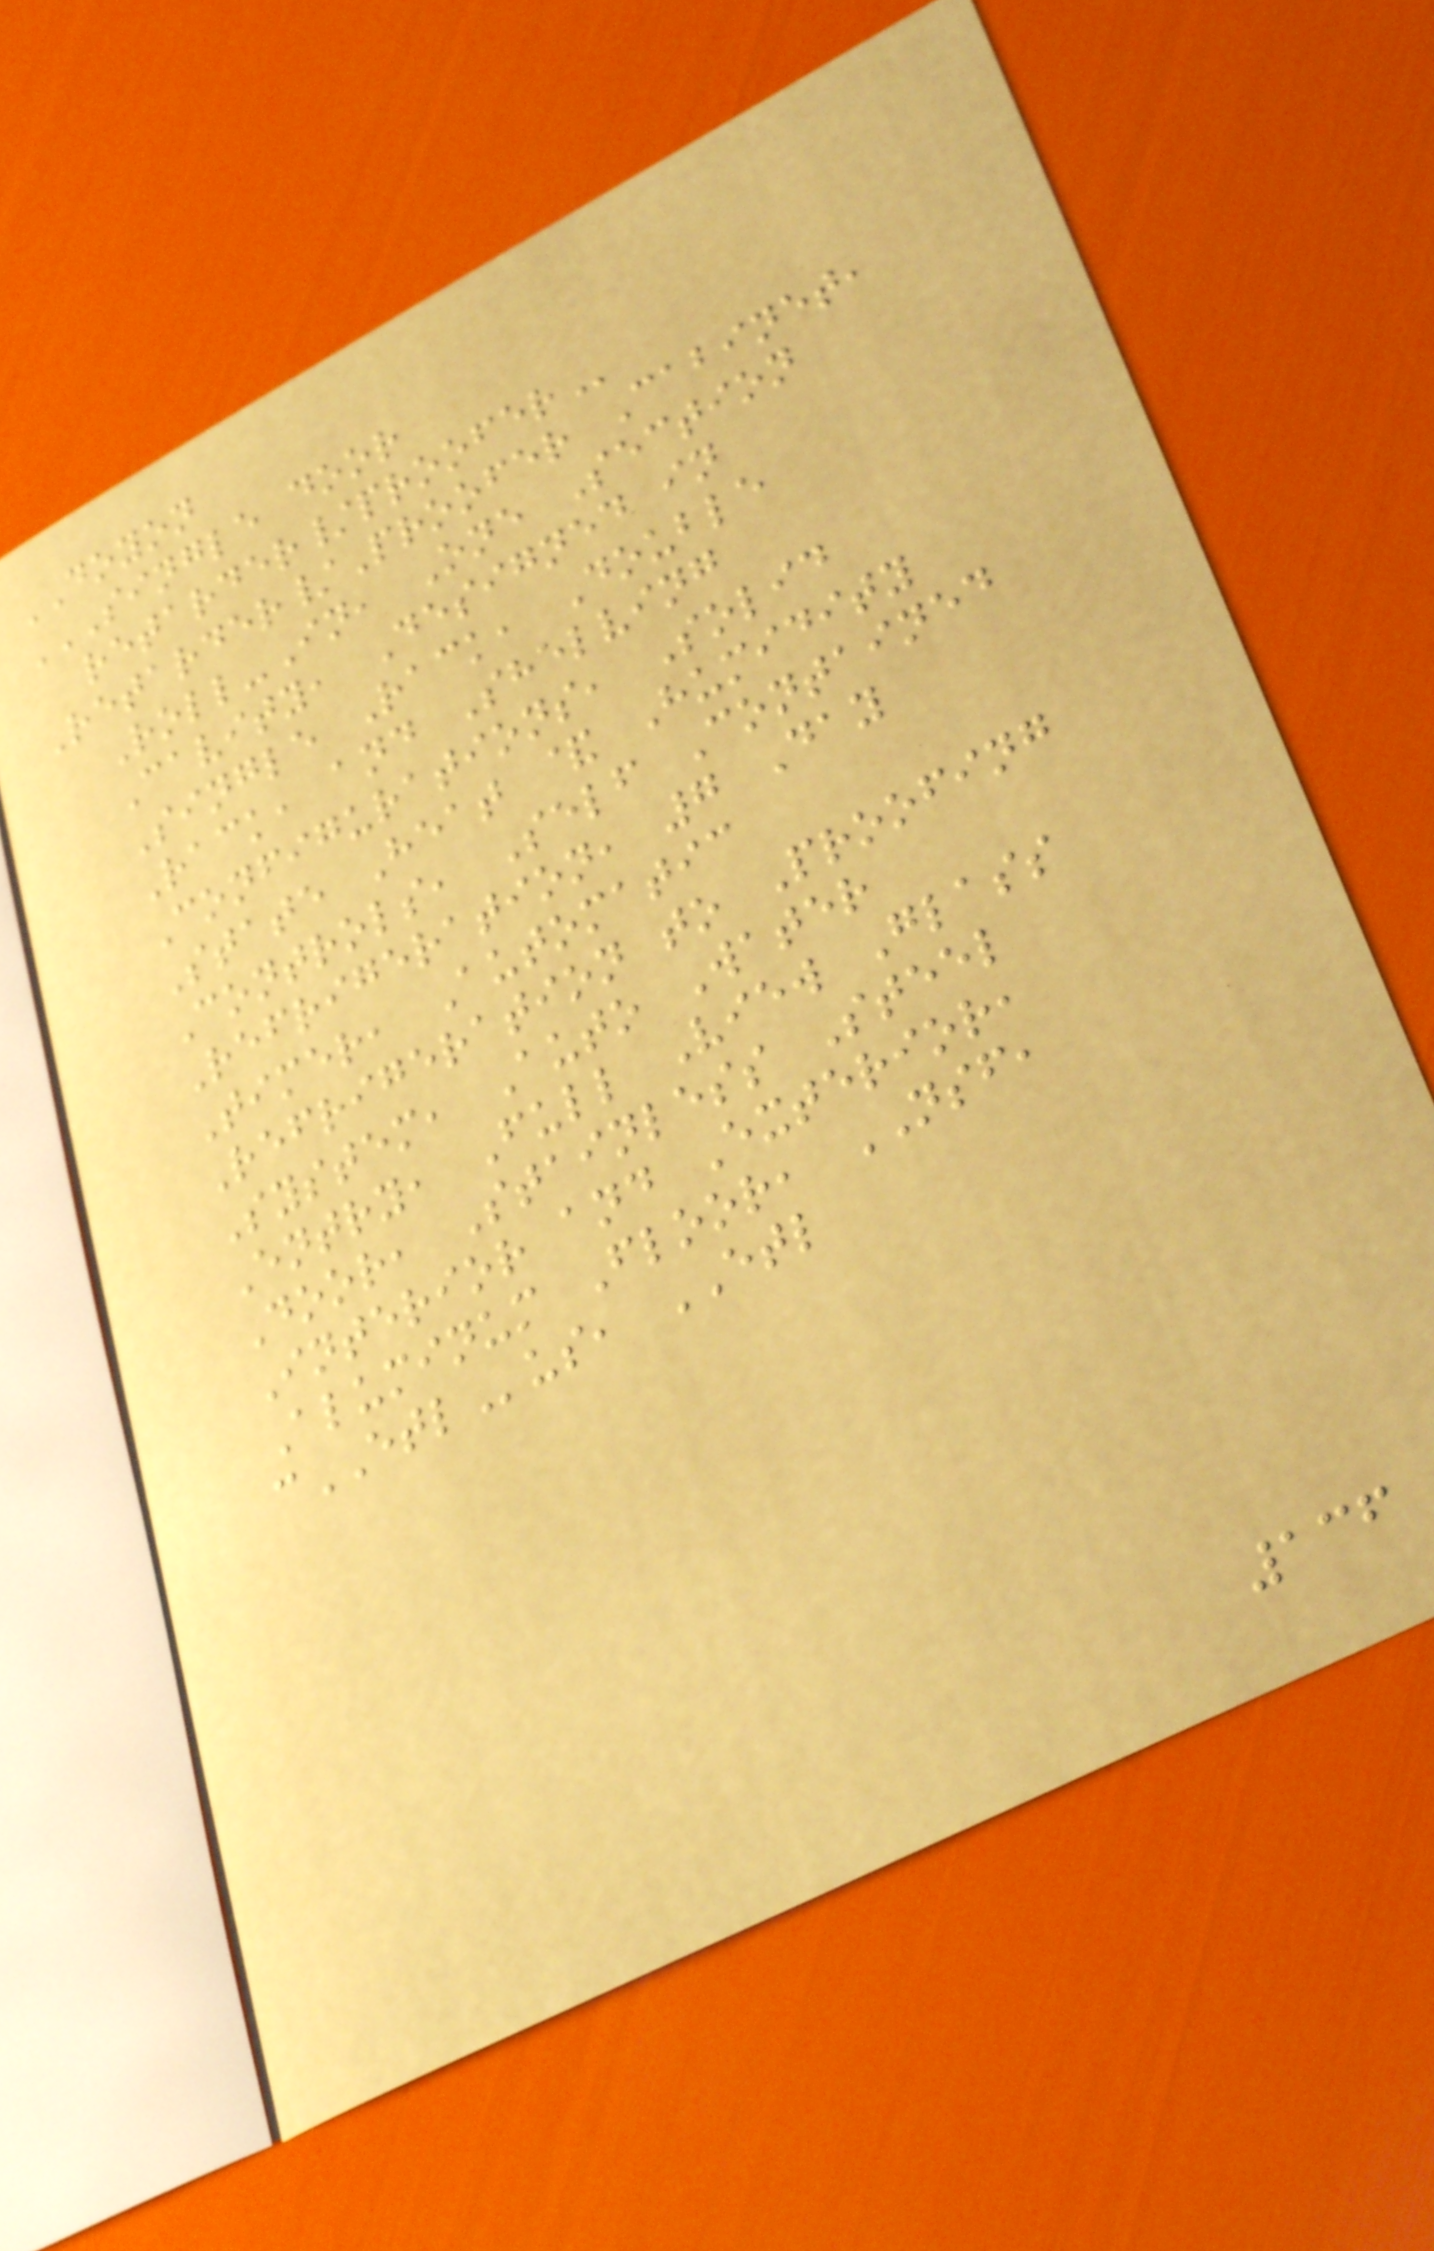DOYON
SINGLE DOOR
RETARDER/PROOFER
Retarder/Proofer Cabinet,
Roll-In, One Section
Cavity, Designed in
Single Rack, Double
Rack, and Shelving
Configurations, Solid
State Heat & Humidity
Controls, Self Contained
Refrigeration, 7 Day
Timer, Automatic
Refrigeration to Proofing
System, Auto Water
Entry, Full View Glass
Door, Stainless Steel
Interior and Exterior,
Aluminum Floor, NSF,
cETLus, ETL
136
